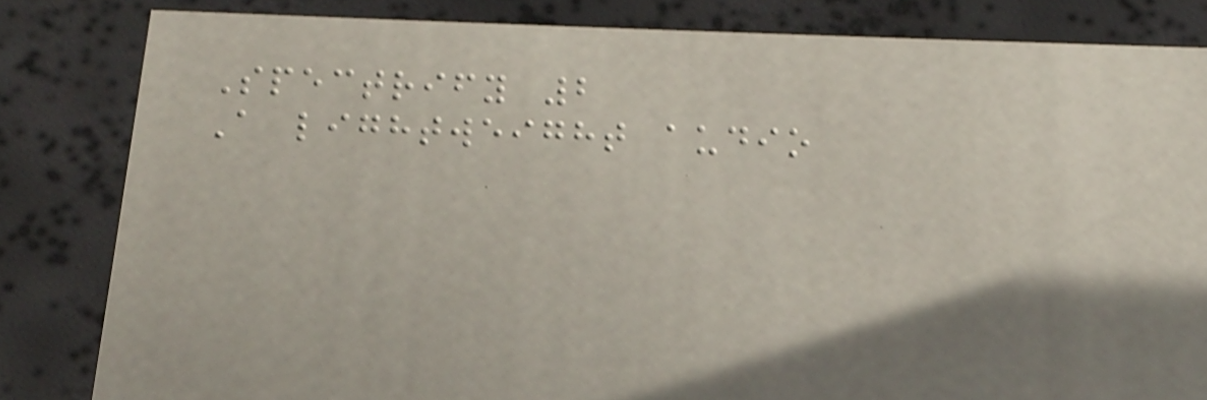Spectrify 2
A lightweight audio
